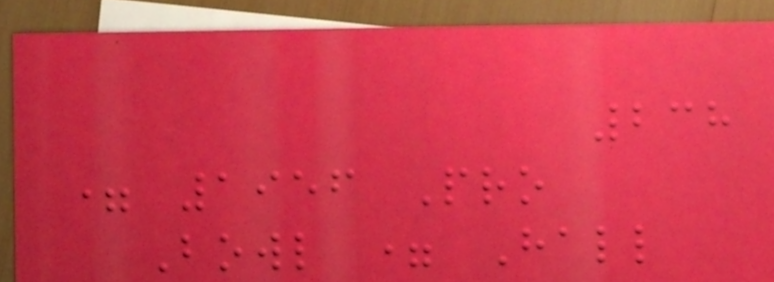238
= 1956 Pro
Bowl = Hall
